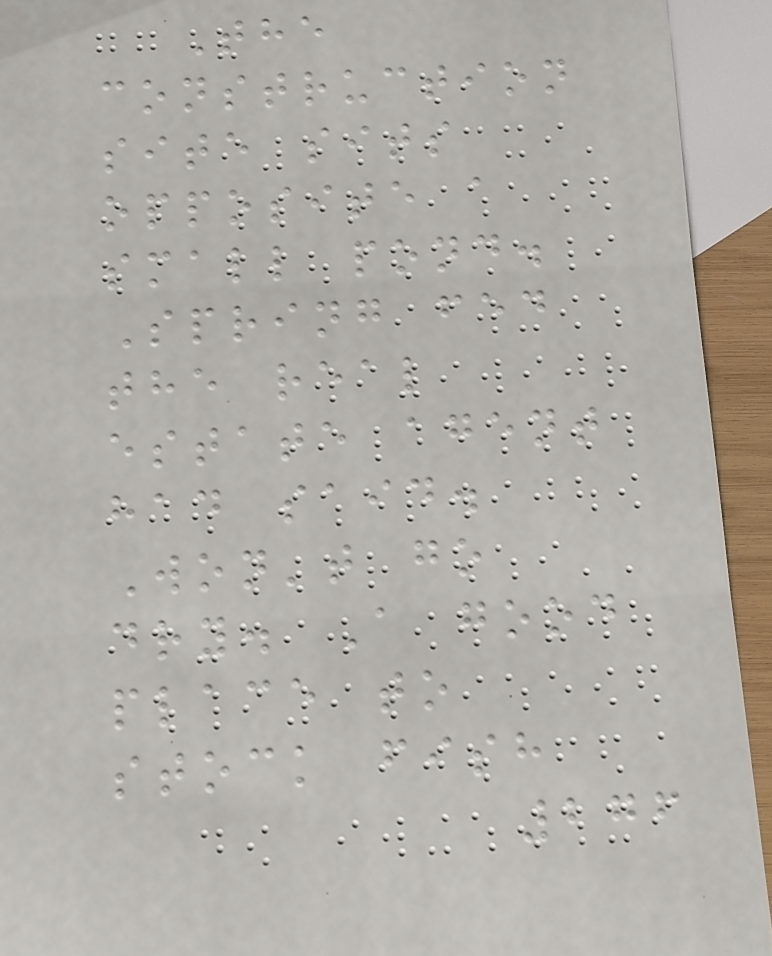The
construction
site sits
opposite a
small pond.
Spring fed
the real
estate agent
had said.
Won't go
dry. A good
place to
stock fish
276
